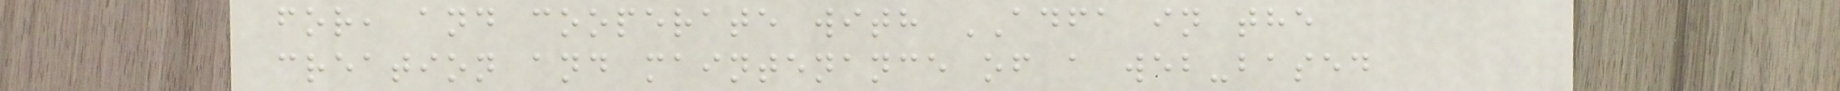for, and cooperate with ADFA in the
creation and maintenance of a web-based
